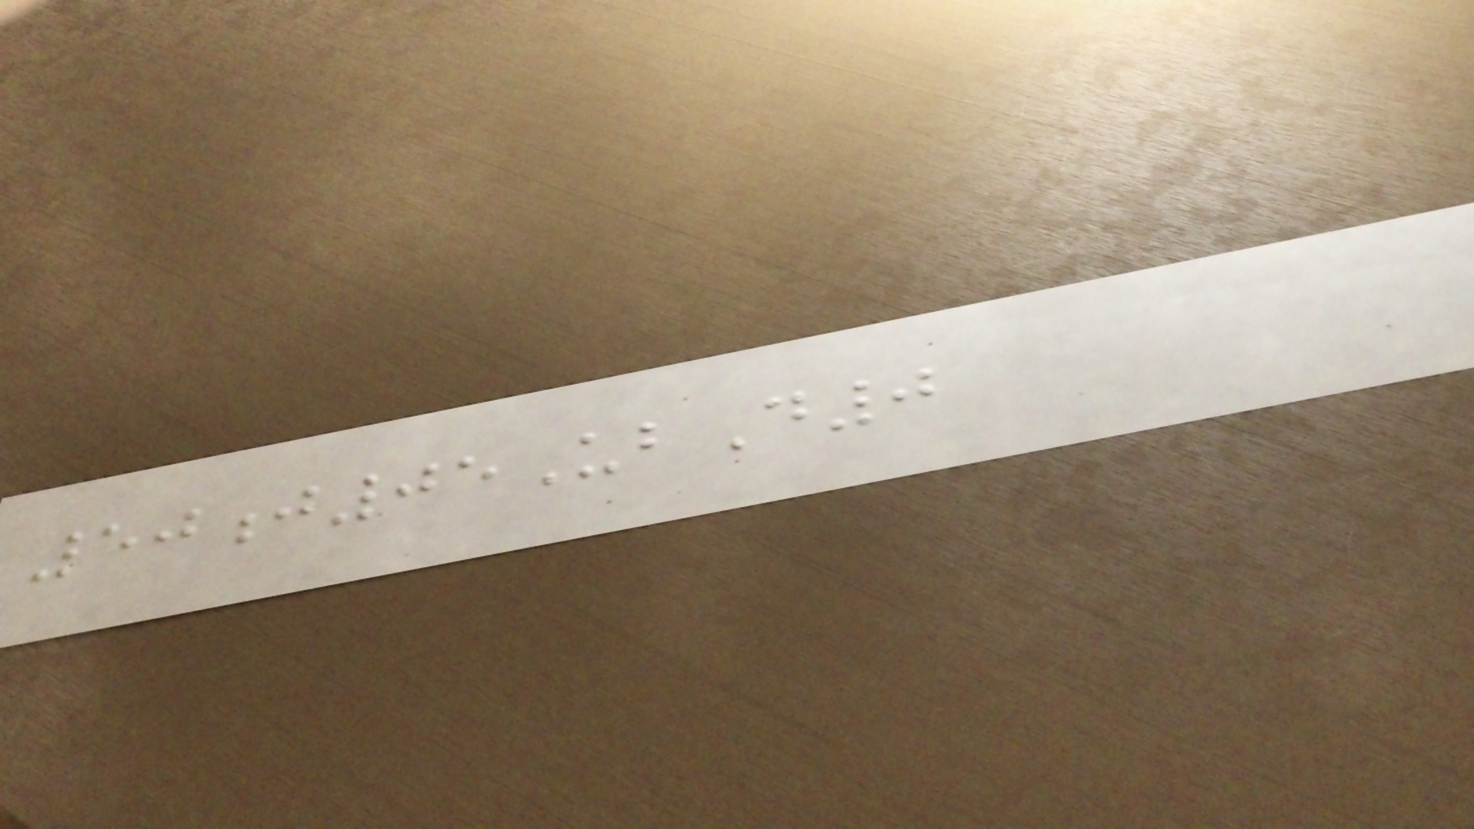50j05UbD0
